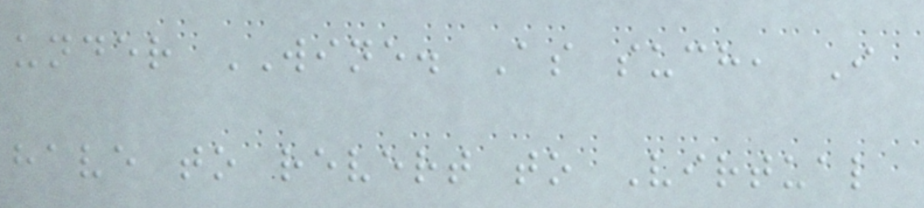under WINE. As such, I
have to revert to Virtual
